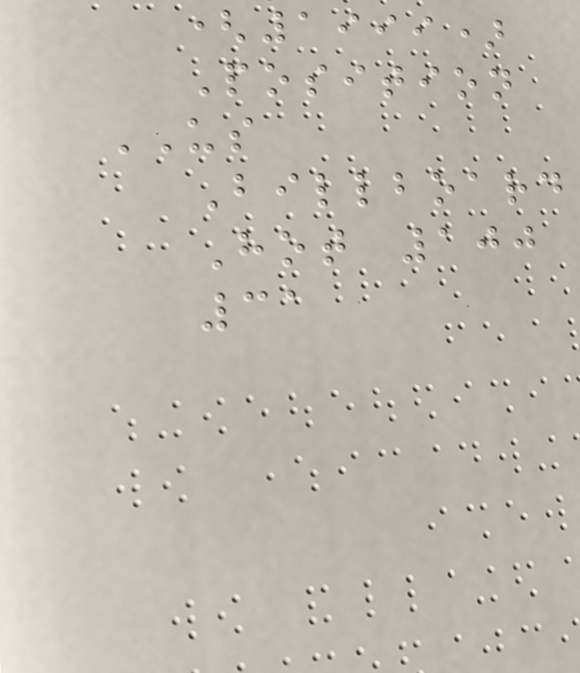(1999)
Position
US
Billboard
Hot 100
31
